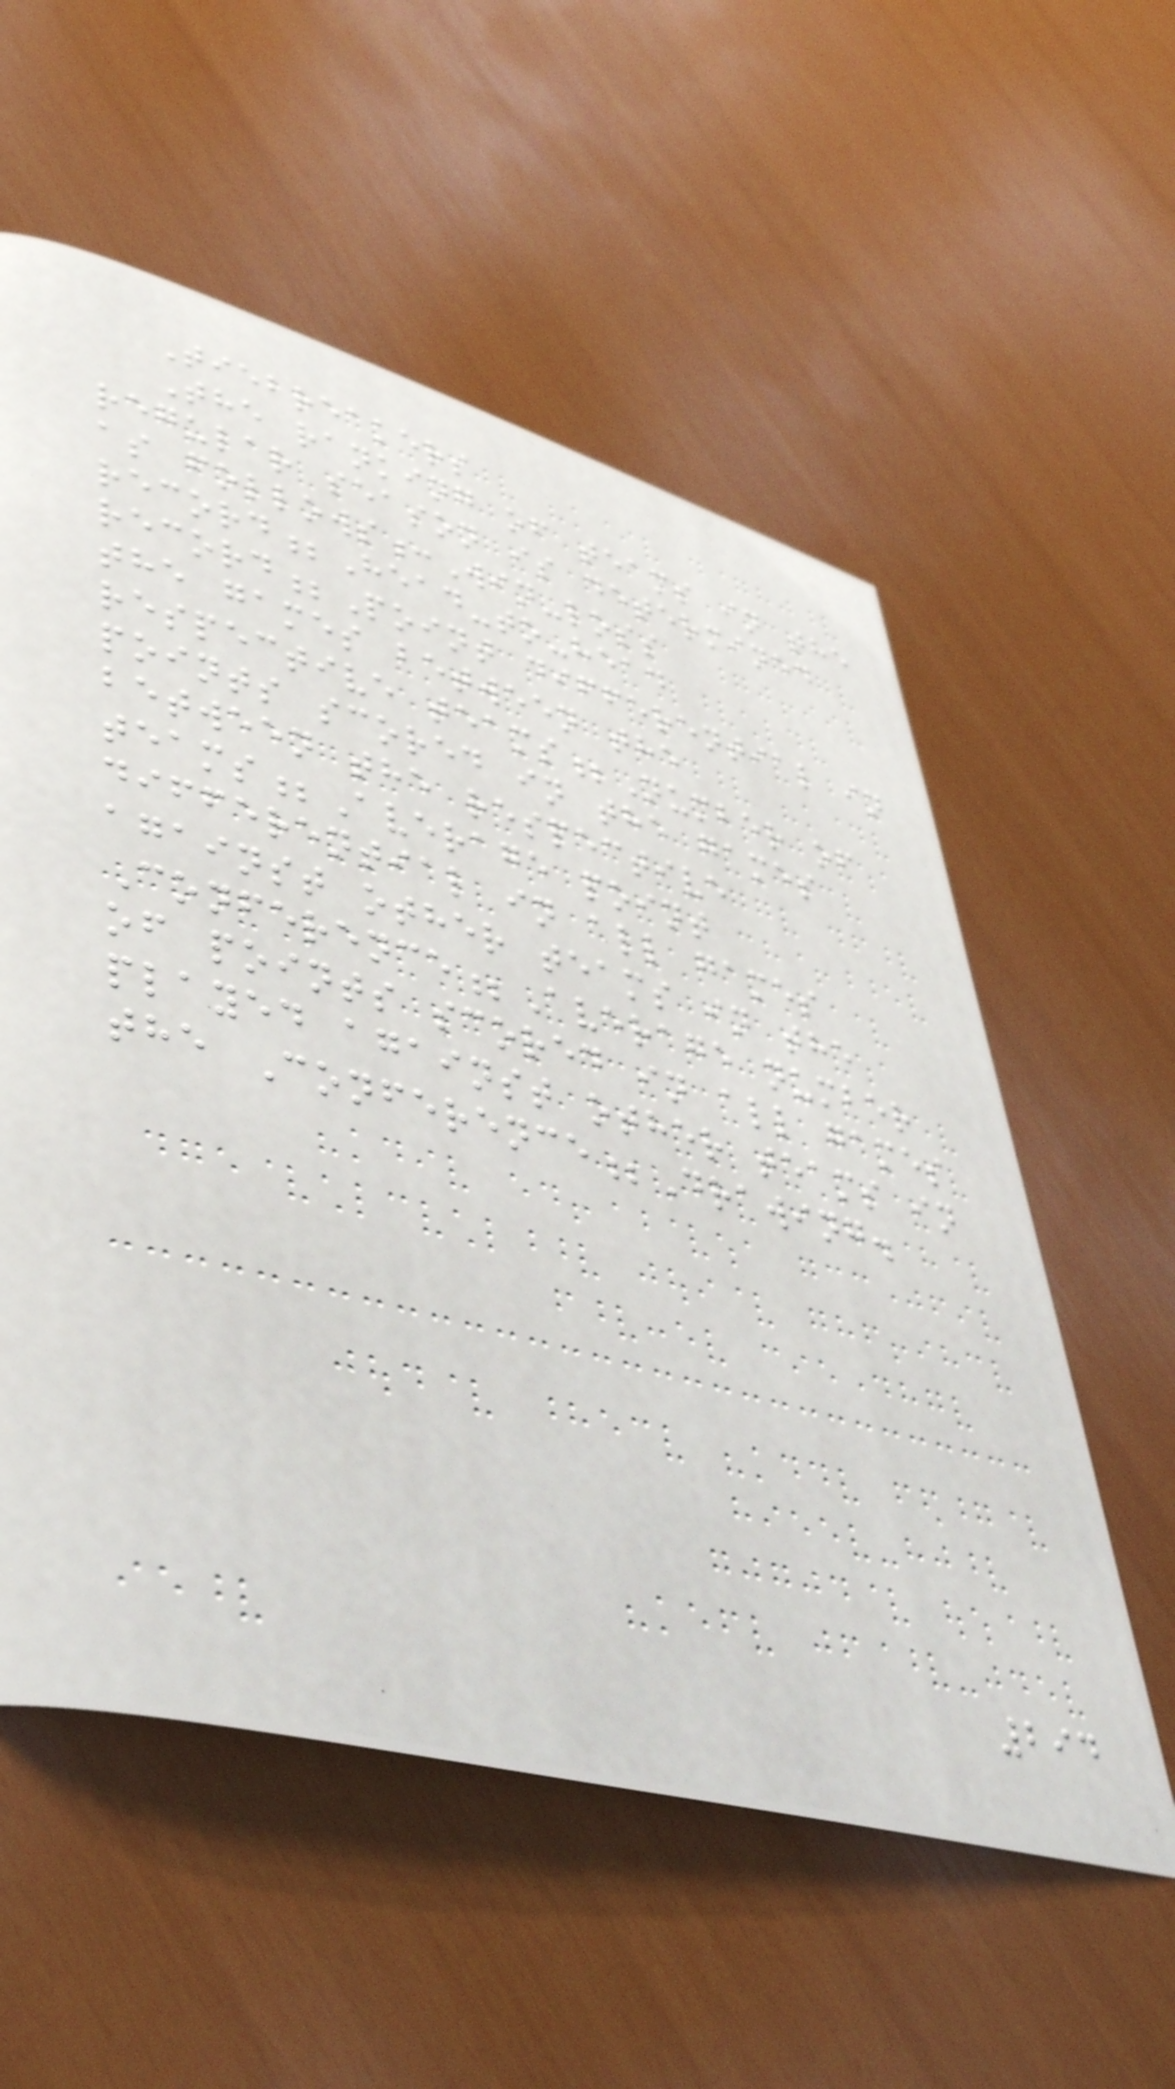Tiebreakers
The ranking of teams in the
regular season is determined
as follows:Win-loss
record;Head-to-head
record;Point differential in
the games between the
respective teams;Number of
points scored in the games
between the respective
teams;Average point
differential in all games
against other teams in the
Conference;Average number
of points scored in all games
played against other teams in
the Conference;Drawing.
294
